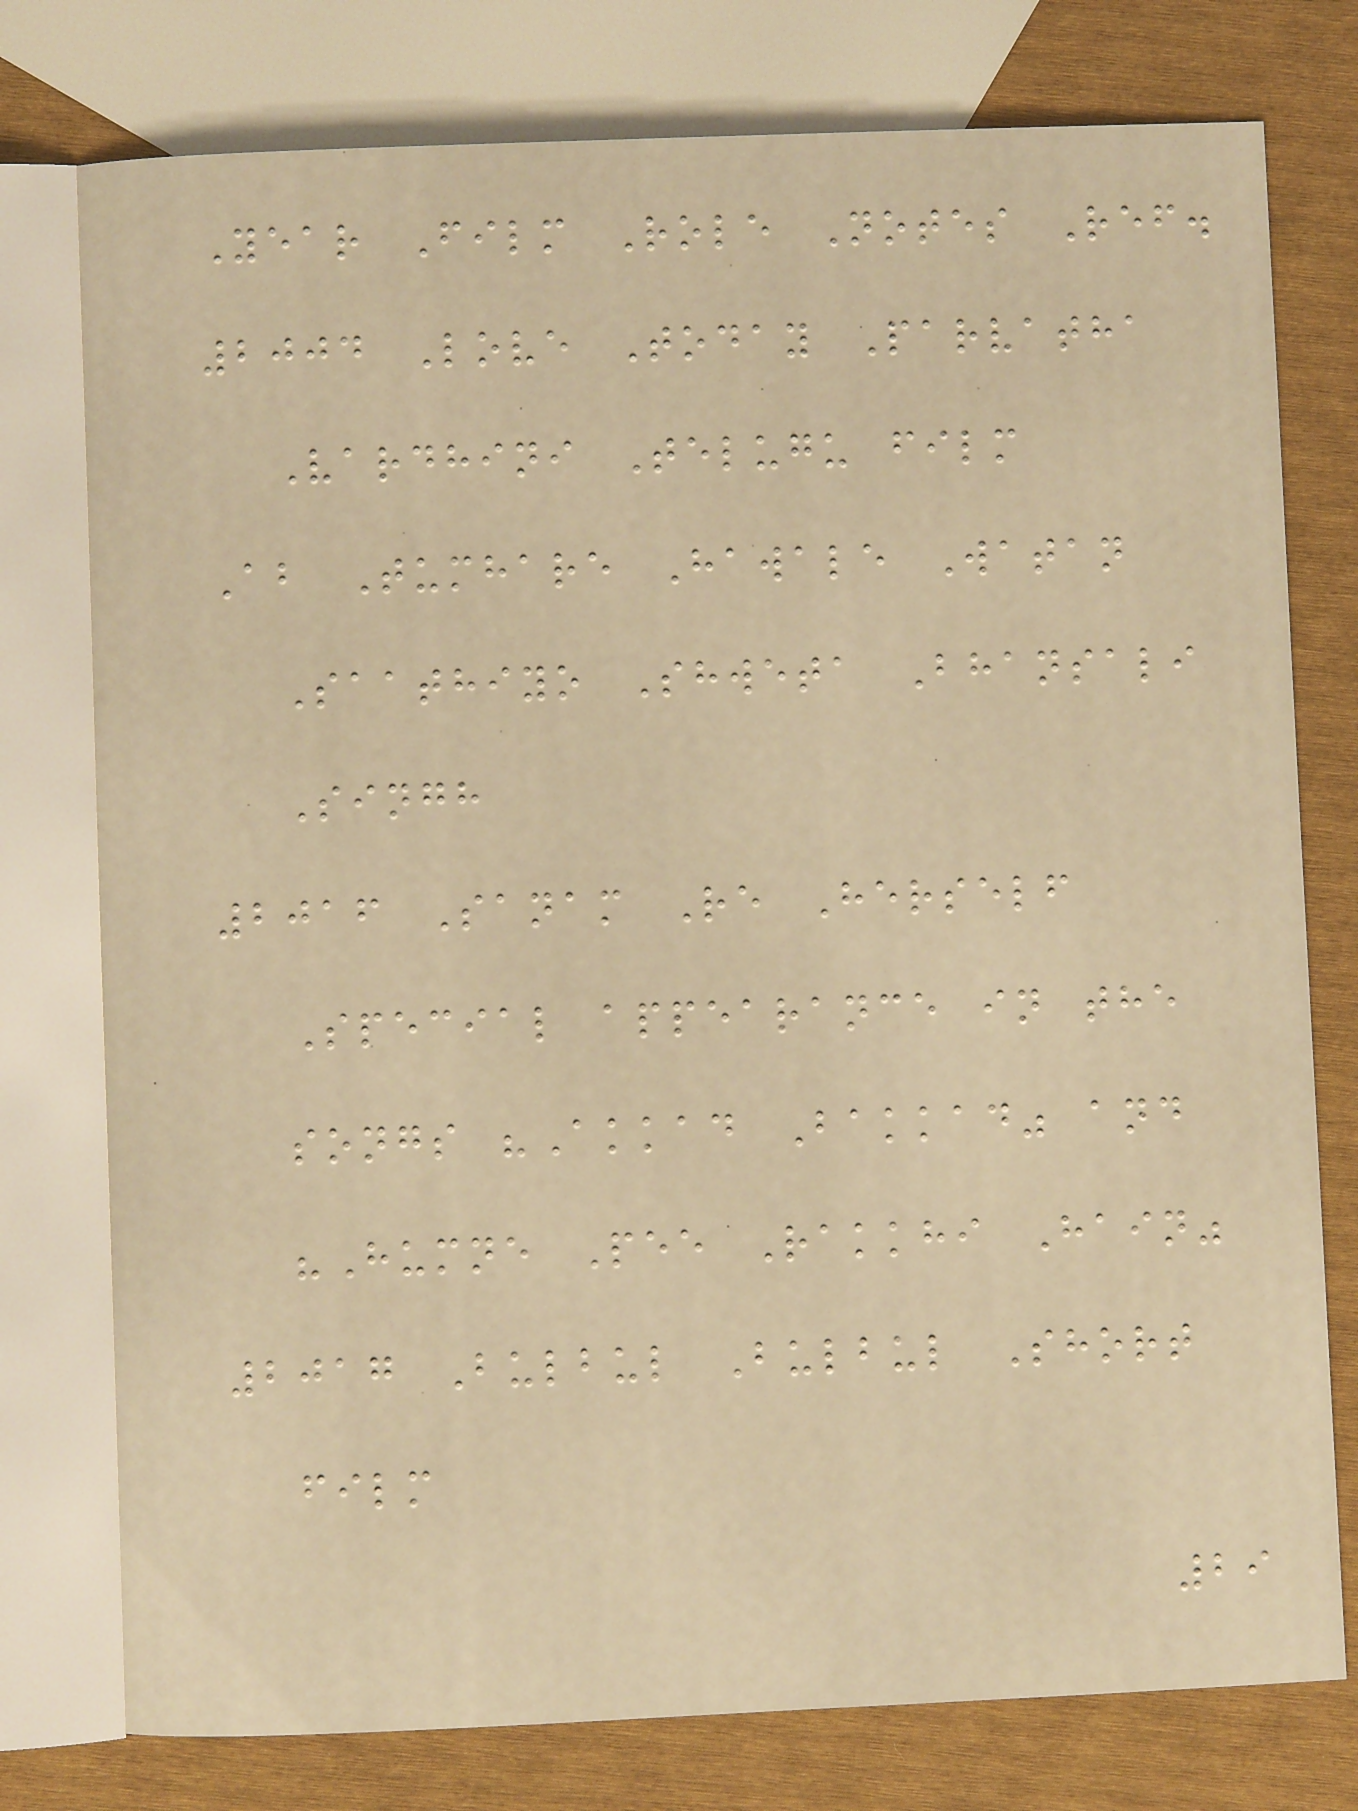Year Film Role Notes Ref.
2004 Love Today Parvatha
Vardhini Telugu film
Ab Tumhare Hawale Watan
Saathiyo Shweta Bhansali
Singh
2016 Sanam Re Herself
Special appearance in the
songs "Akkad Bakkad" and
"Humne Pee Rakkhi Hain"
2017 Bulbul Bulbul Short
film
29
